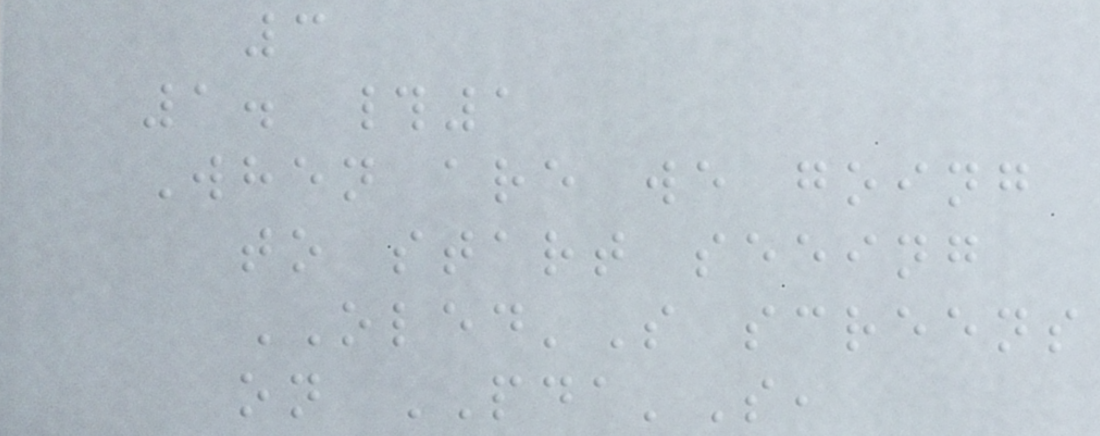3
1. #1
When are we going
to start seeing
OLED'S screens
on PDA'S,
